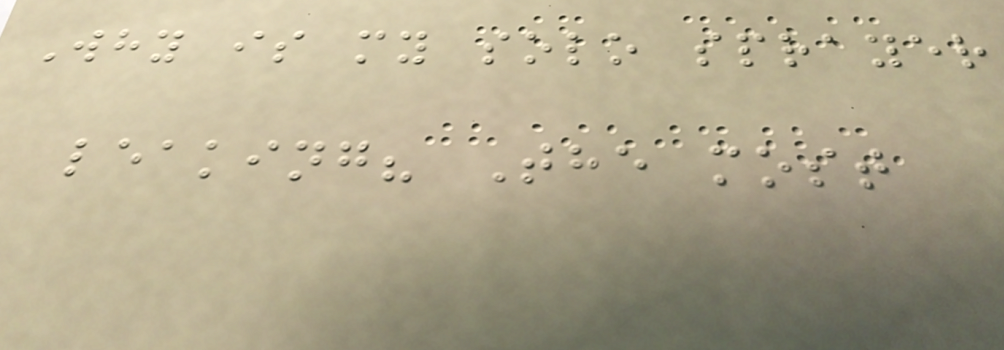Why is my solo sprayer
leaking? The most
